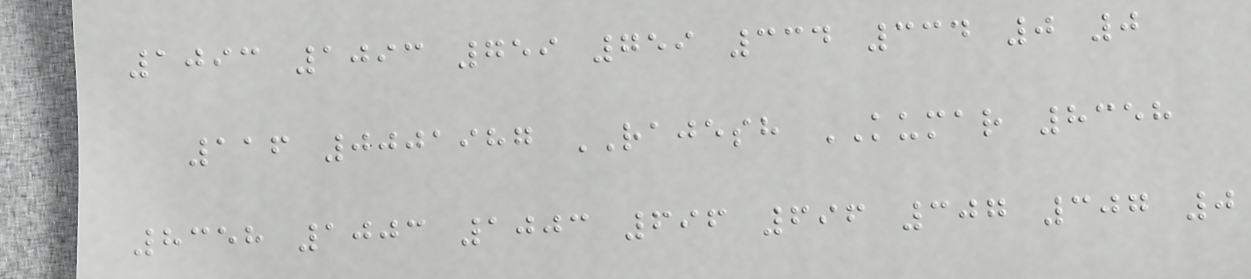1093 1093 759 759 334 334 0 0
116 0001987 RAJESH KUMAR 8358
8358 1003 1003 696 696 307 307 0
